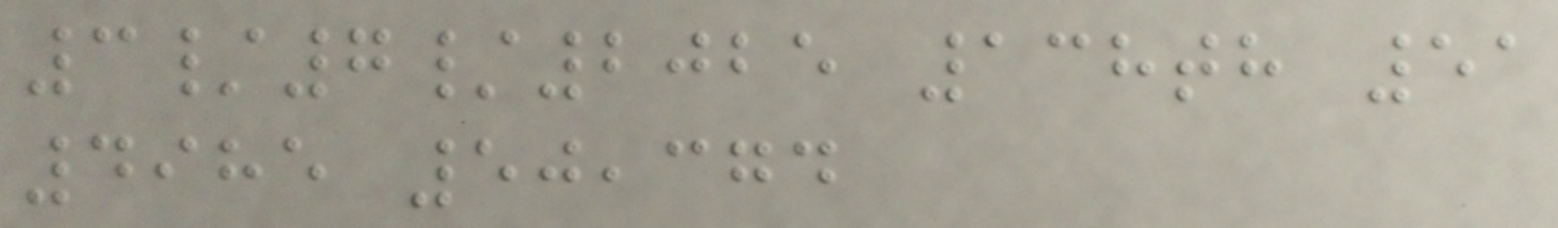3/7/2025 138th 51
4985 50,374
